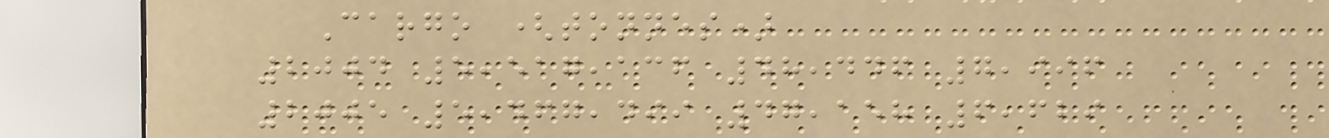Cargo (tonnes)
2004 5,517,136 48,446 7,996
2005 5,467,499 47,158 6,629
